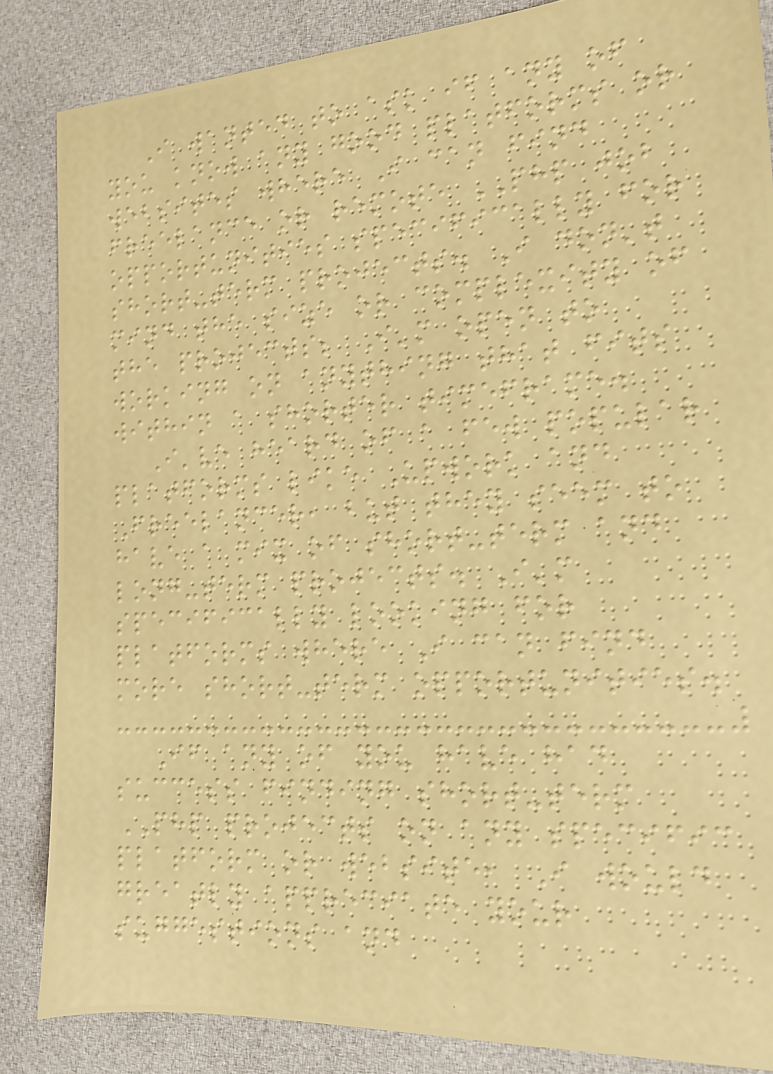I wanted to ask if any of
you know any good platforms or
websites where I can find
freelance or remote PHP job
opportunities specifically for
short-term projects. I don't
mind the size or complexity of
the projects; I'm open to
working on anything that fits
within a shorter timeframe.
I've heard of a few popular
platforms like Upwork and
Freelancer, but they seem to
have a mix of short-term and
long-term projects. I'm
specifically looking for
platforms where I can find
more short-term opportunities.
If any of you have had
success finding short-term
PHP projects on any specific
platform or website, I would
greatly appreciate your
suggestions and
